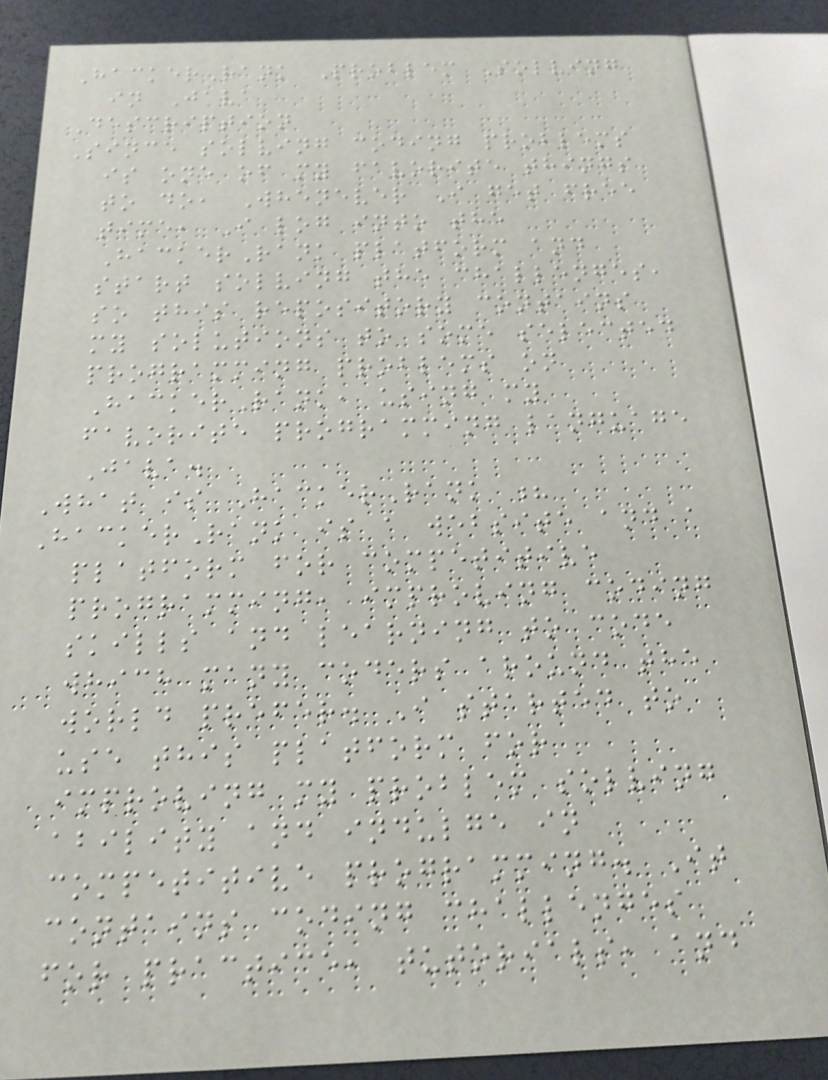HackerRank Problem Solving
in Java
Description
Since solving coding problems
is one of my favorite things
to do, Whenever I get free
time, I log into the
HackerRank platform and
start solving the challenges,
so this repository contains
my solutions to some selected
programming problems on
HackerRank, using my
favorite programming language
Java.
What is HackerRank ?
HackerRank is a website and a
platform for competitive
programming, improving coding
skills and learning to code
which many coders around the
world prefer. I started to
use this platform for
improving my problem solving
ability and indulge in
competitive programming. It
contains coding challenges
for practice, tutorials, and
